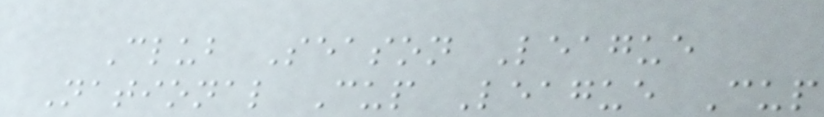Club Season League
National Cup League Cup
